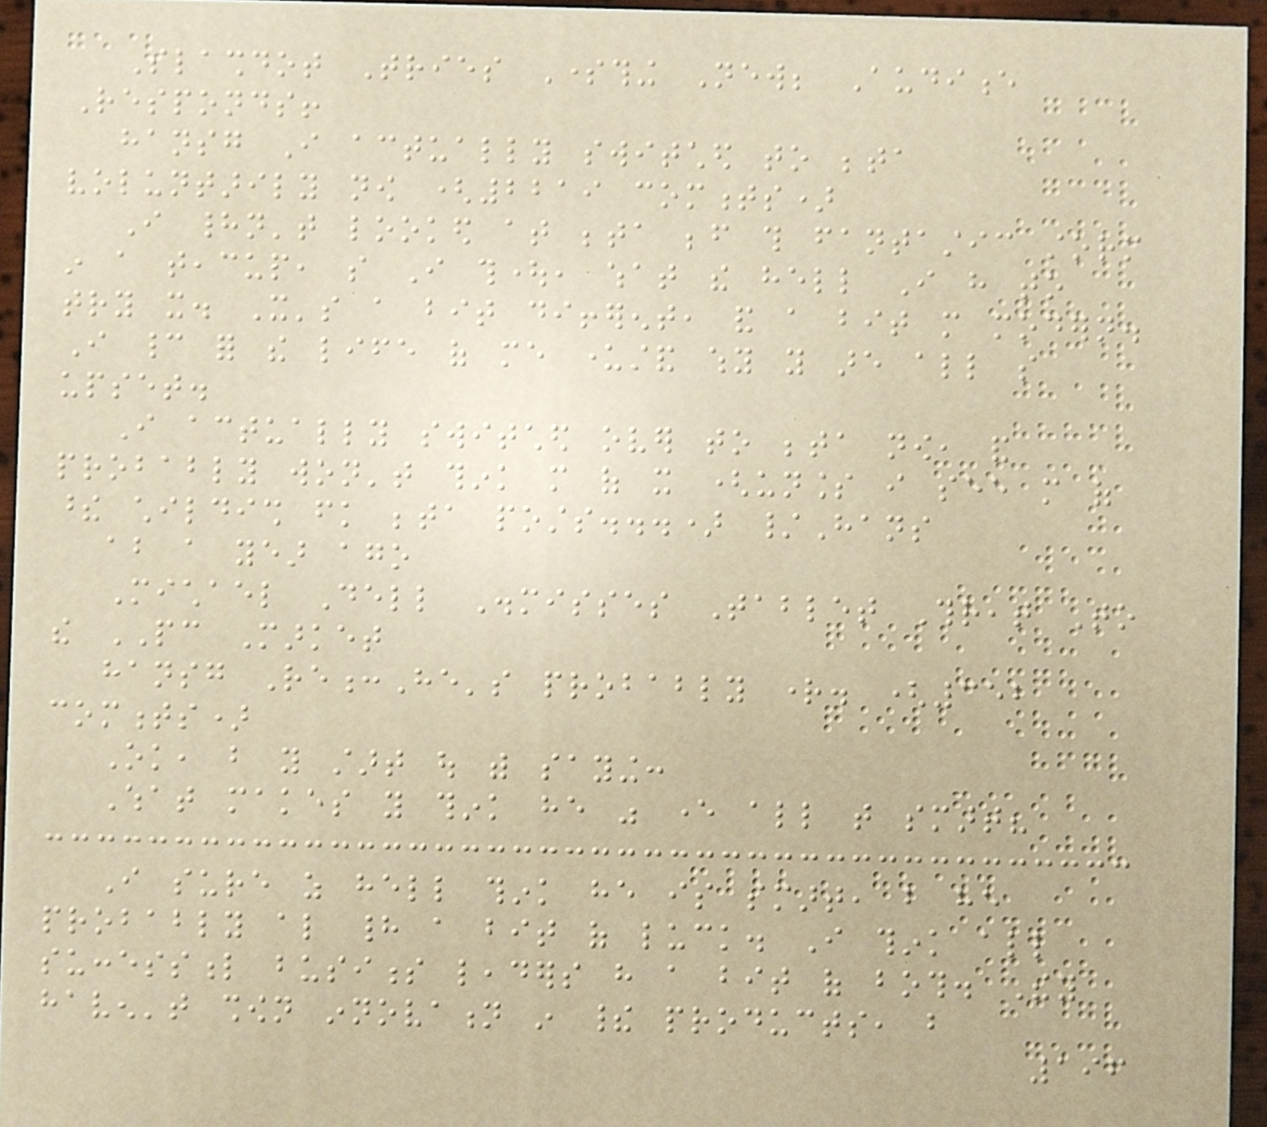Slashdot Tries Something New; Audience
Responds!
hansg I actually switched to beta
voluntarily now (2219 comments)
I hadn't looked at beta before this fantastic storm
in a teacup, so I thought, what the hell I have to
try it. It's a bit different, and a bit more modern.
I cannot for the life of me understand why you are all so
upset.
I actually switched over to beta now, and
probably won't think more of it (unless i see more of
these childish fk beta posts...) /Hans
about a year ago
Michael Dell Dismisses Tablet Threat To
the PC Market
hansg Re:He's probably right. (352
comments)
Ok, but you start out with saying:
What makes you think he was ever all that smart?
I sure as hell think he is smart, but he
probably also had a bit of luck. I think all
successful business leaders have a bit of both. They
haven't shown innovation in their products, but
196
